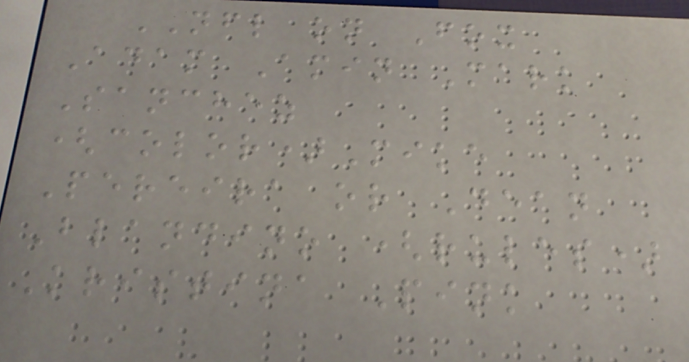NFL on Fox
Adam Amin Mark
Sanchez
(color)Mike
Pereira or Dean
Blandino (rules)
Kristina Pink
